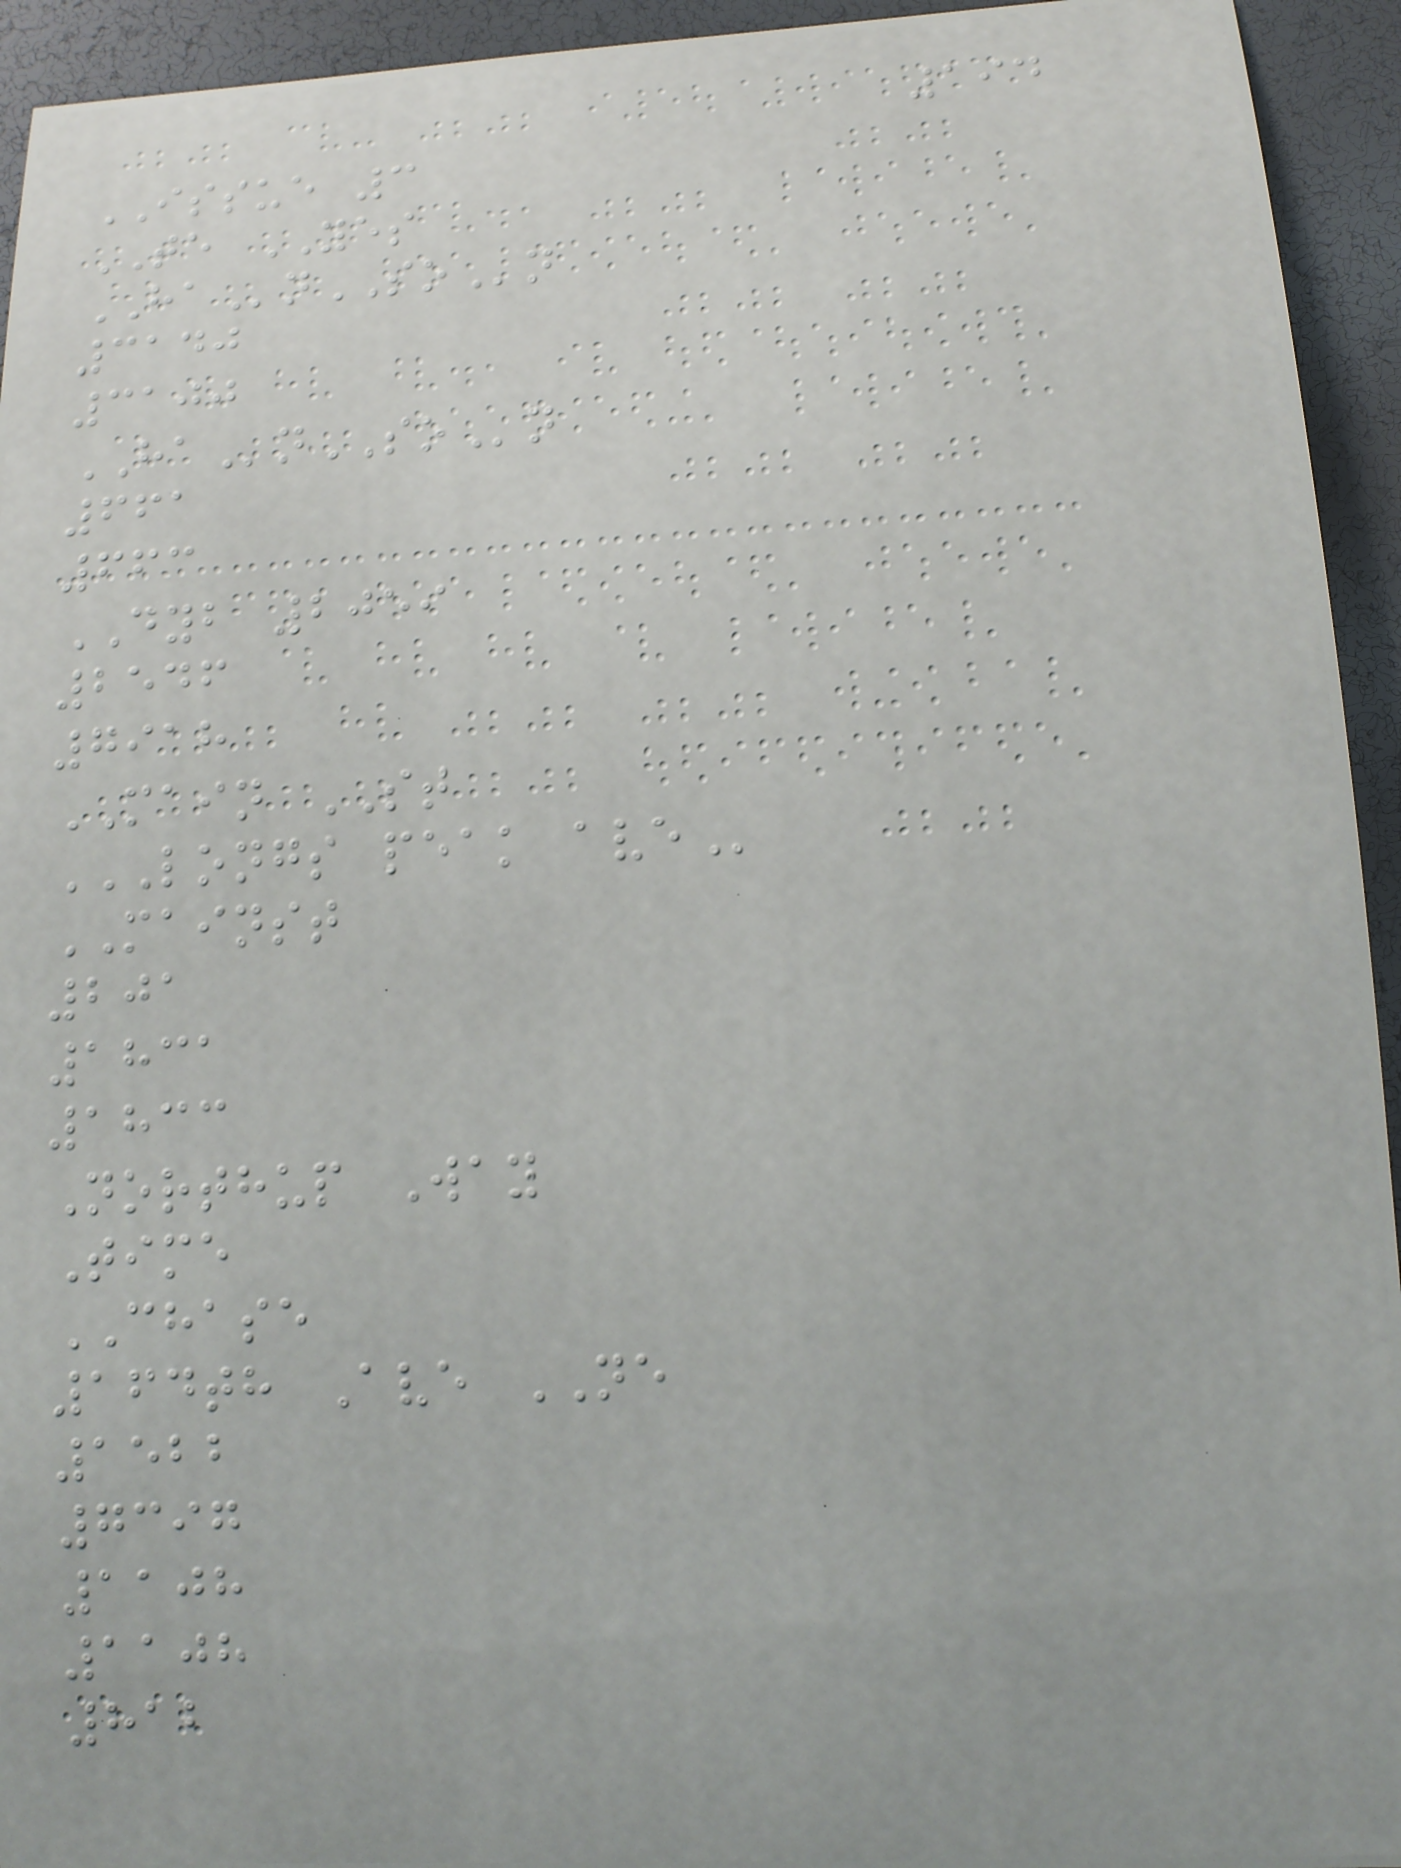194
ISSUE 3
TE YES
HAnSOn
3140
3100
HAnSOn
661
663
DYB 2059
2546
7918
MAIN ST
LONGS PEAK AVE
MAINST
201
1831
1833
Northup Way
Time
CHASE
164th Ave NE
1522
7397
1108
1108
812
